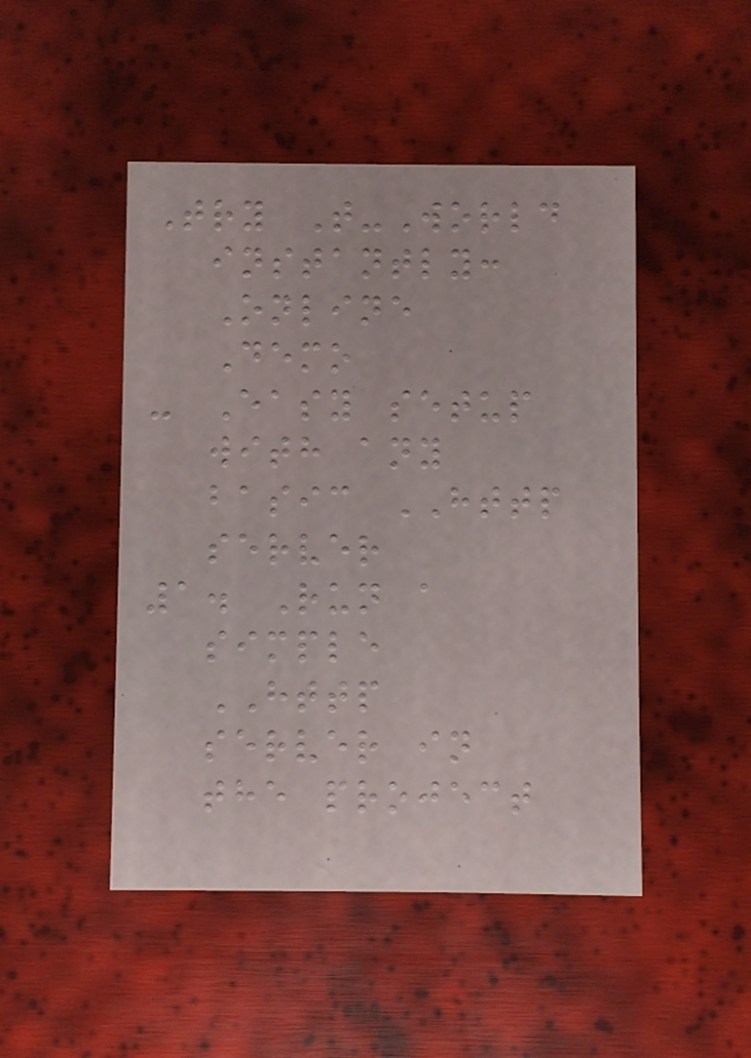Try T-World
instantly:
Online
Demo
- Easy setup
with any
basic HTTP
server
1. Run a
simple
HTTP
server in
the project
